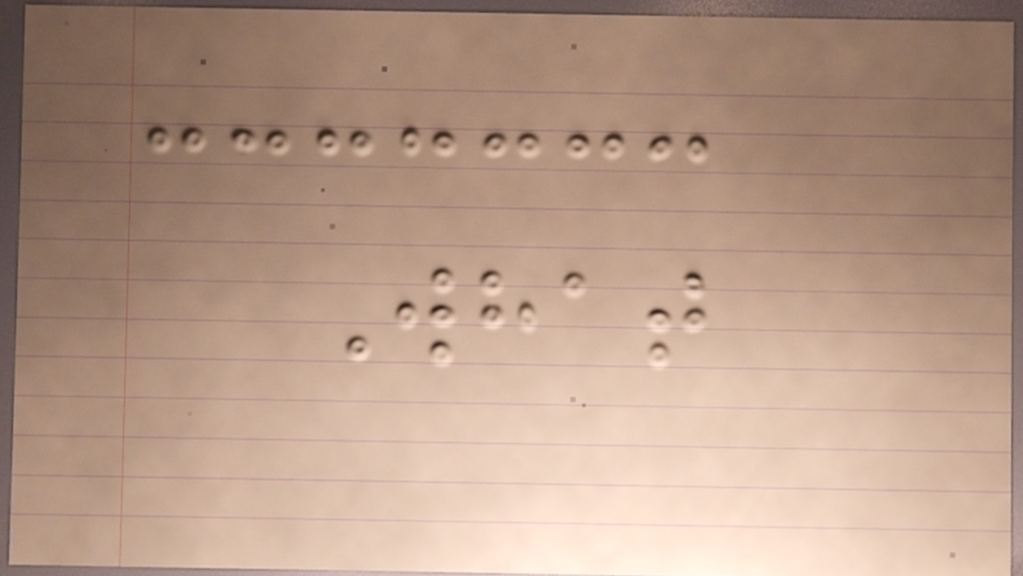What
